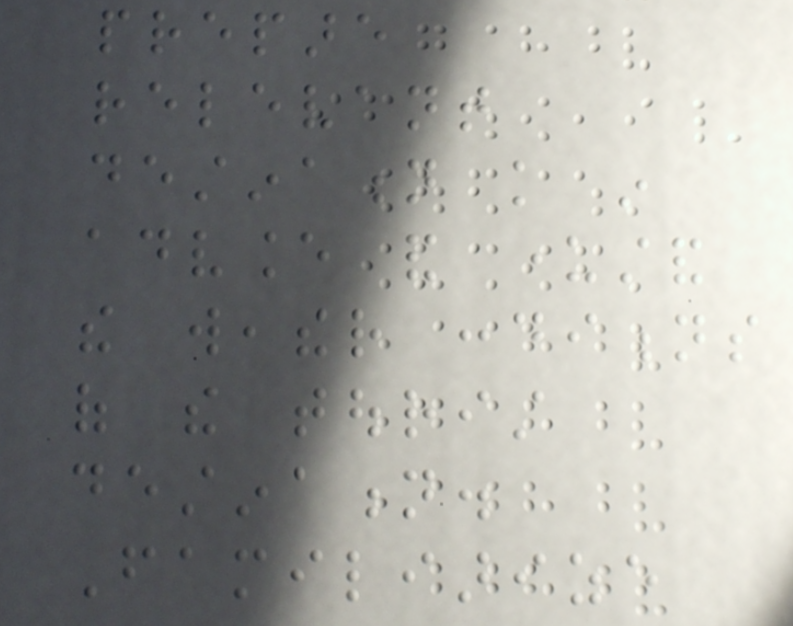prepare
relevant
destination knowledge in
advance and understand
the weather conditions
of the tourist
destination.
Familiarize
